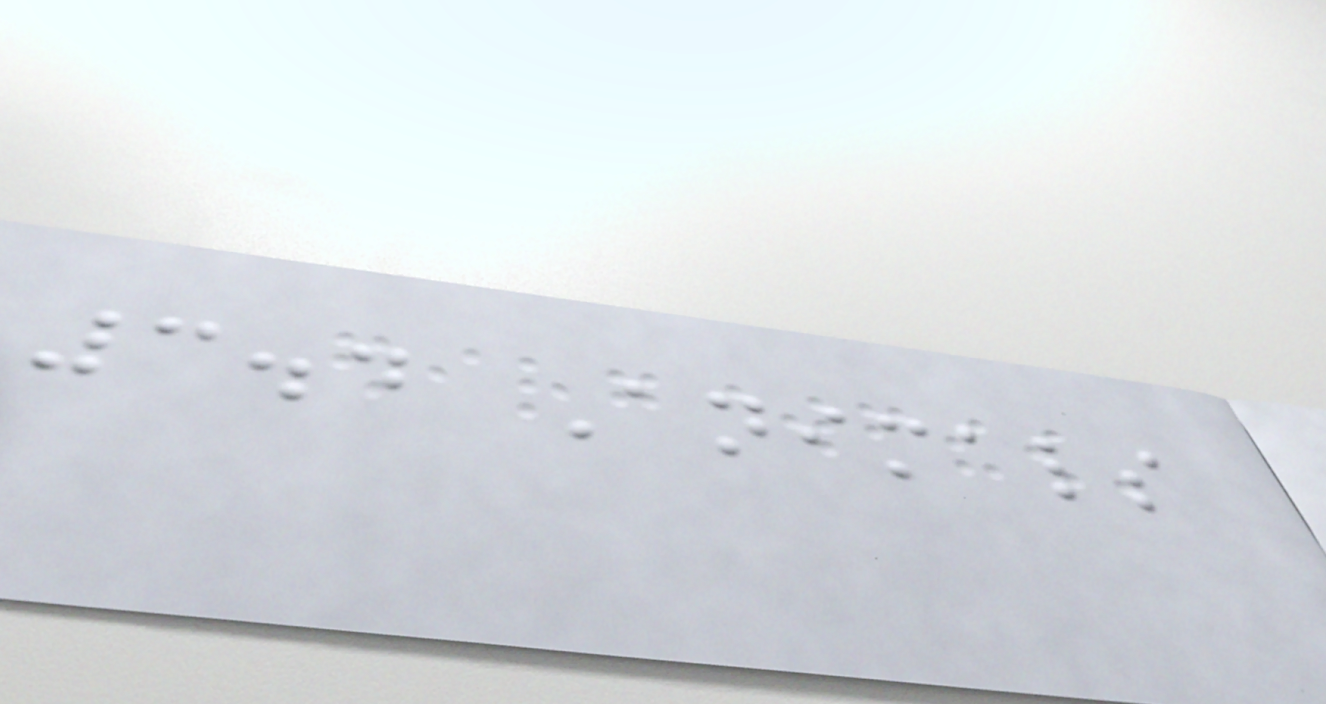3.4 Animals
